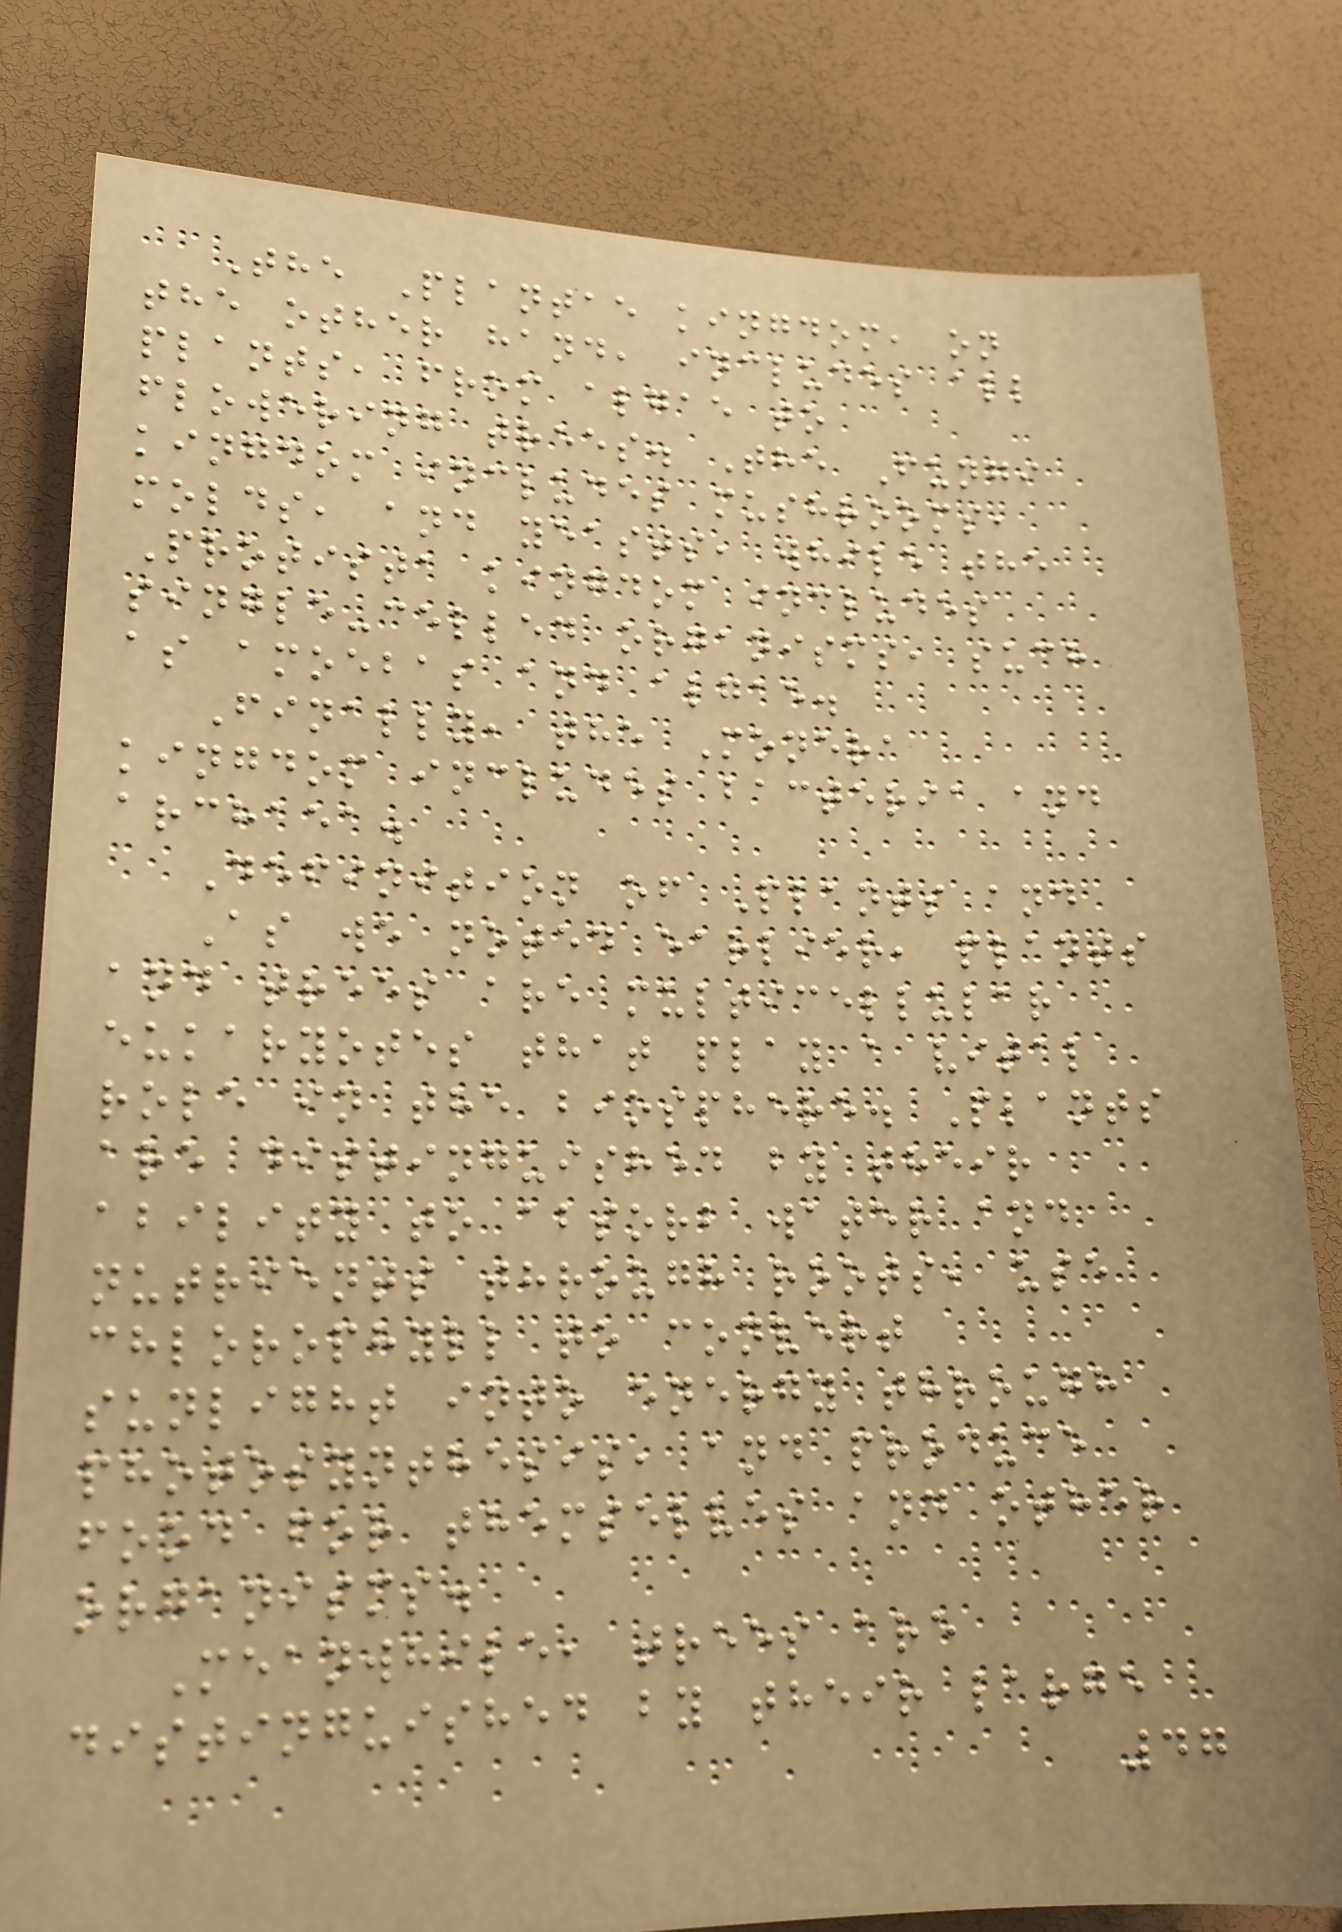The Plantae kingdom, on
the other hand, includes all
plants, from algae to
flowering trees. The Fungi
kingdom includes mushrooms,
molds, and yeasts, while the
Protista kingdom includes
single-celled organisms, such
as amoebas and algae.
Finally, the Monera
kingdom includes bacteria and
archaea.
Definition of Plants and
As we noted earlier, plants
and trees are multicellular
eukaryotes that play a vital
role in the biosphere. Plants
are distinguished by their
ability to absorb water and
nutrients through roots, use
chlorophyll to convert
sunlight into energy through
photosynthesis, and produce
food for themselves and other
organisms.
Meanwhile, trees are
distinguished by their large
47
